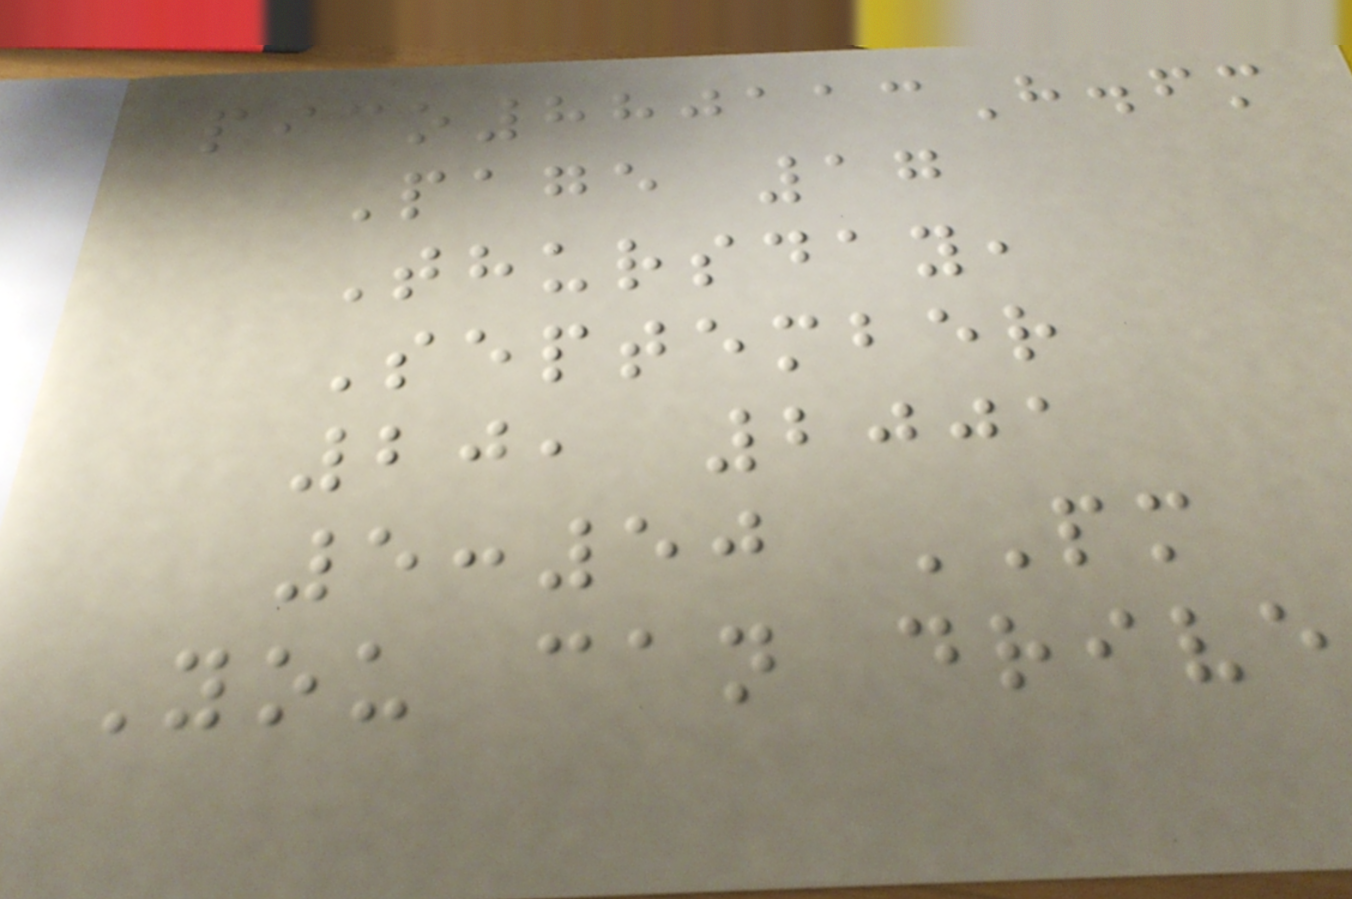pico880113H.fm
Page 17
Thursday,
September
20, 2001
5:50 PM
You can drive
